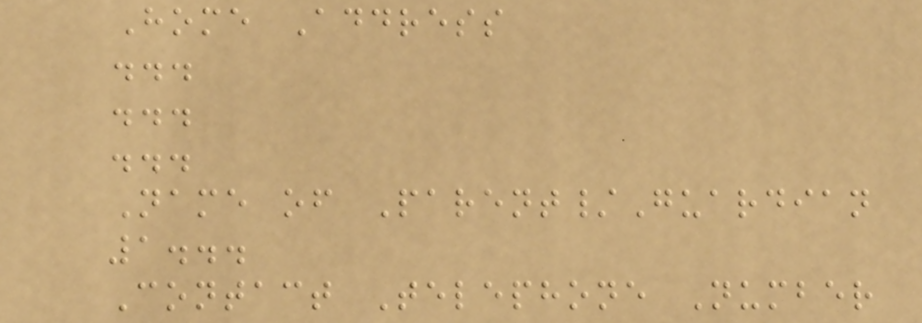Home Address
...
...
...
Name of Parent/Guardian
1...
Contact Telephone Number
